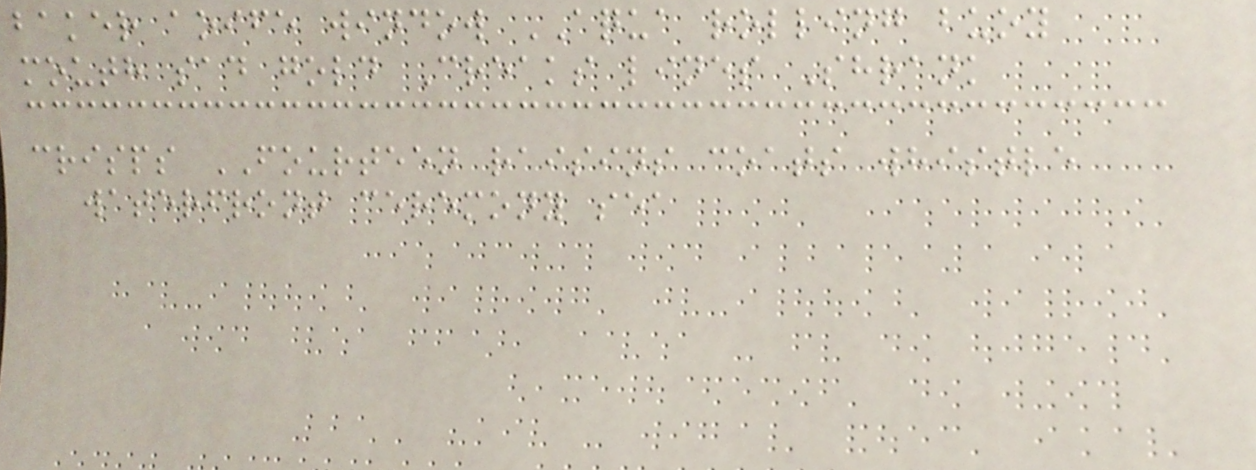baker aoife window AQUA rolling buoy
mouth sad gold Creaks lines Shrank
crisps FOURTEEN raisins coats whistle
waterfront ceremony sea
